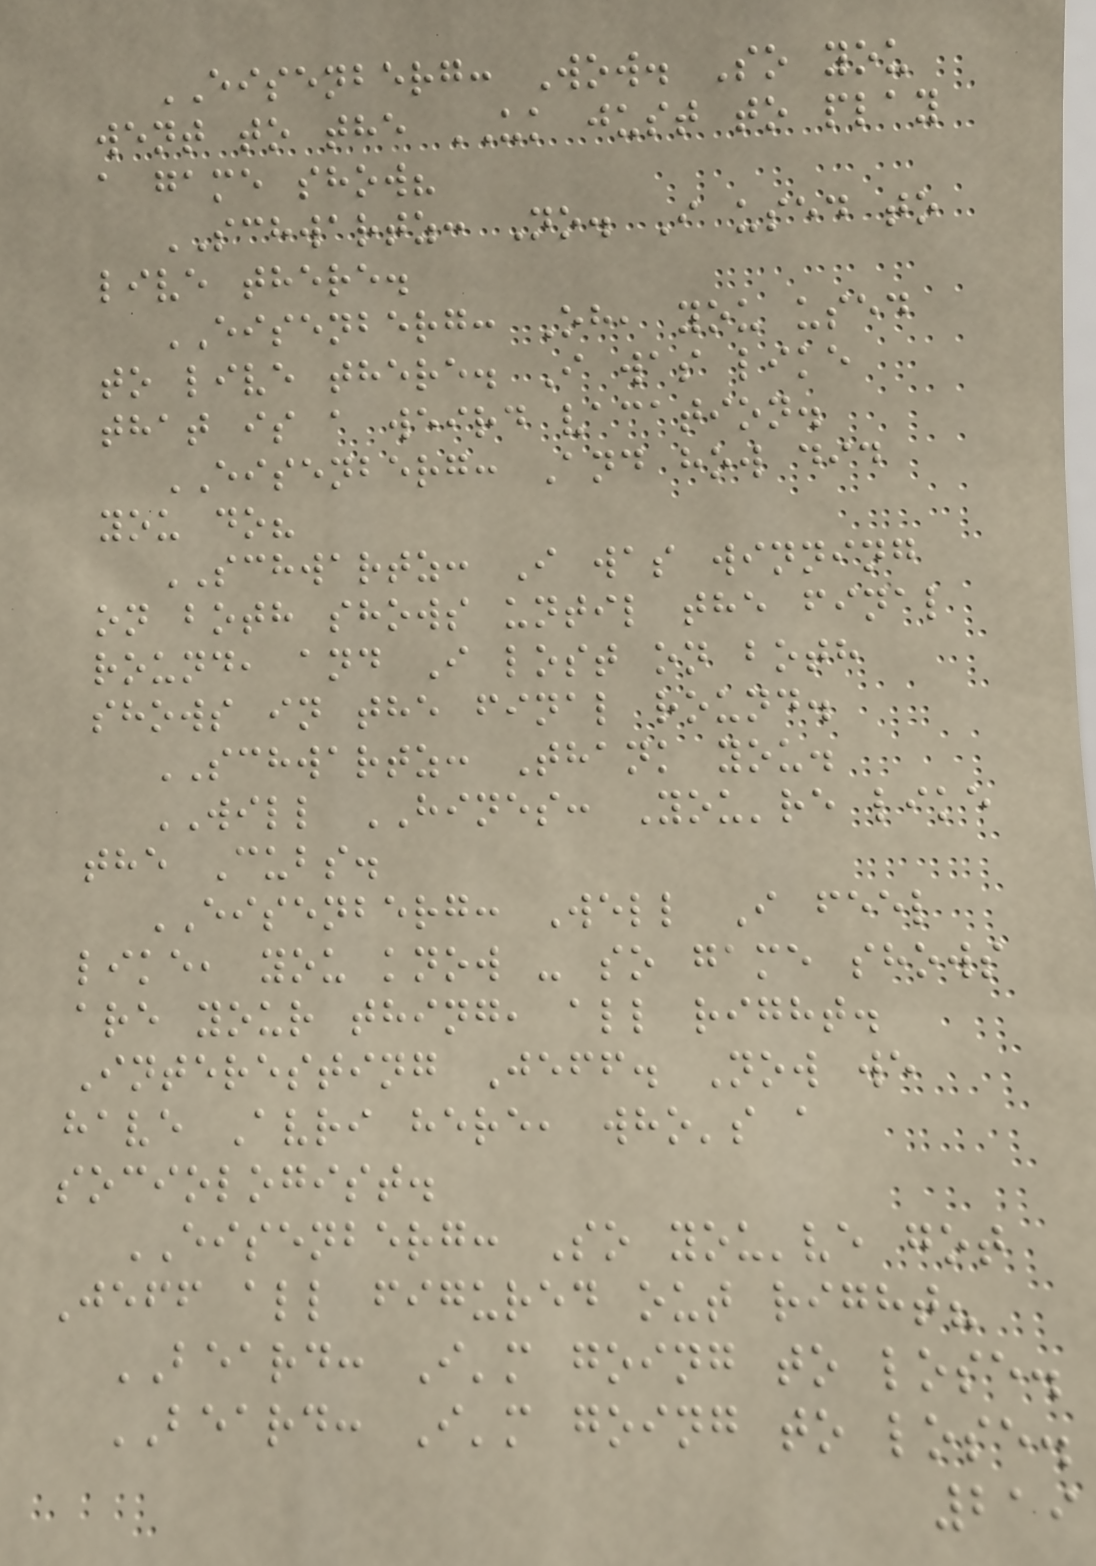EISENBERG: Wow. So you
went to the UK just to play
a game show?
SCHWARTZ: No. I used to
live there.
EISENBERG: Oh, you used
to live there. I was like
that is a weird vacation.
EISENBERG: And how did
you do?
SCHWARTZ: I was winning
on both shows until the final
round, and I lost on both
shows in the final round.
SCHWARTZ: Thank you.
WILL HINES: You're like
the Cubs.
EISENBERG: Well I feel
like, you know - so game shows
are your thing, all right.
Interesting Jeff. Now we
have Avri here, who's a
sociologist.
EISENBERG: So you've got
Jeff all figured out right?
BEARD: I'm going to lose.
BEARD: I'm going to lose.
219
